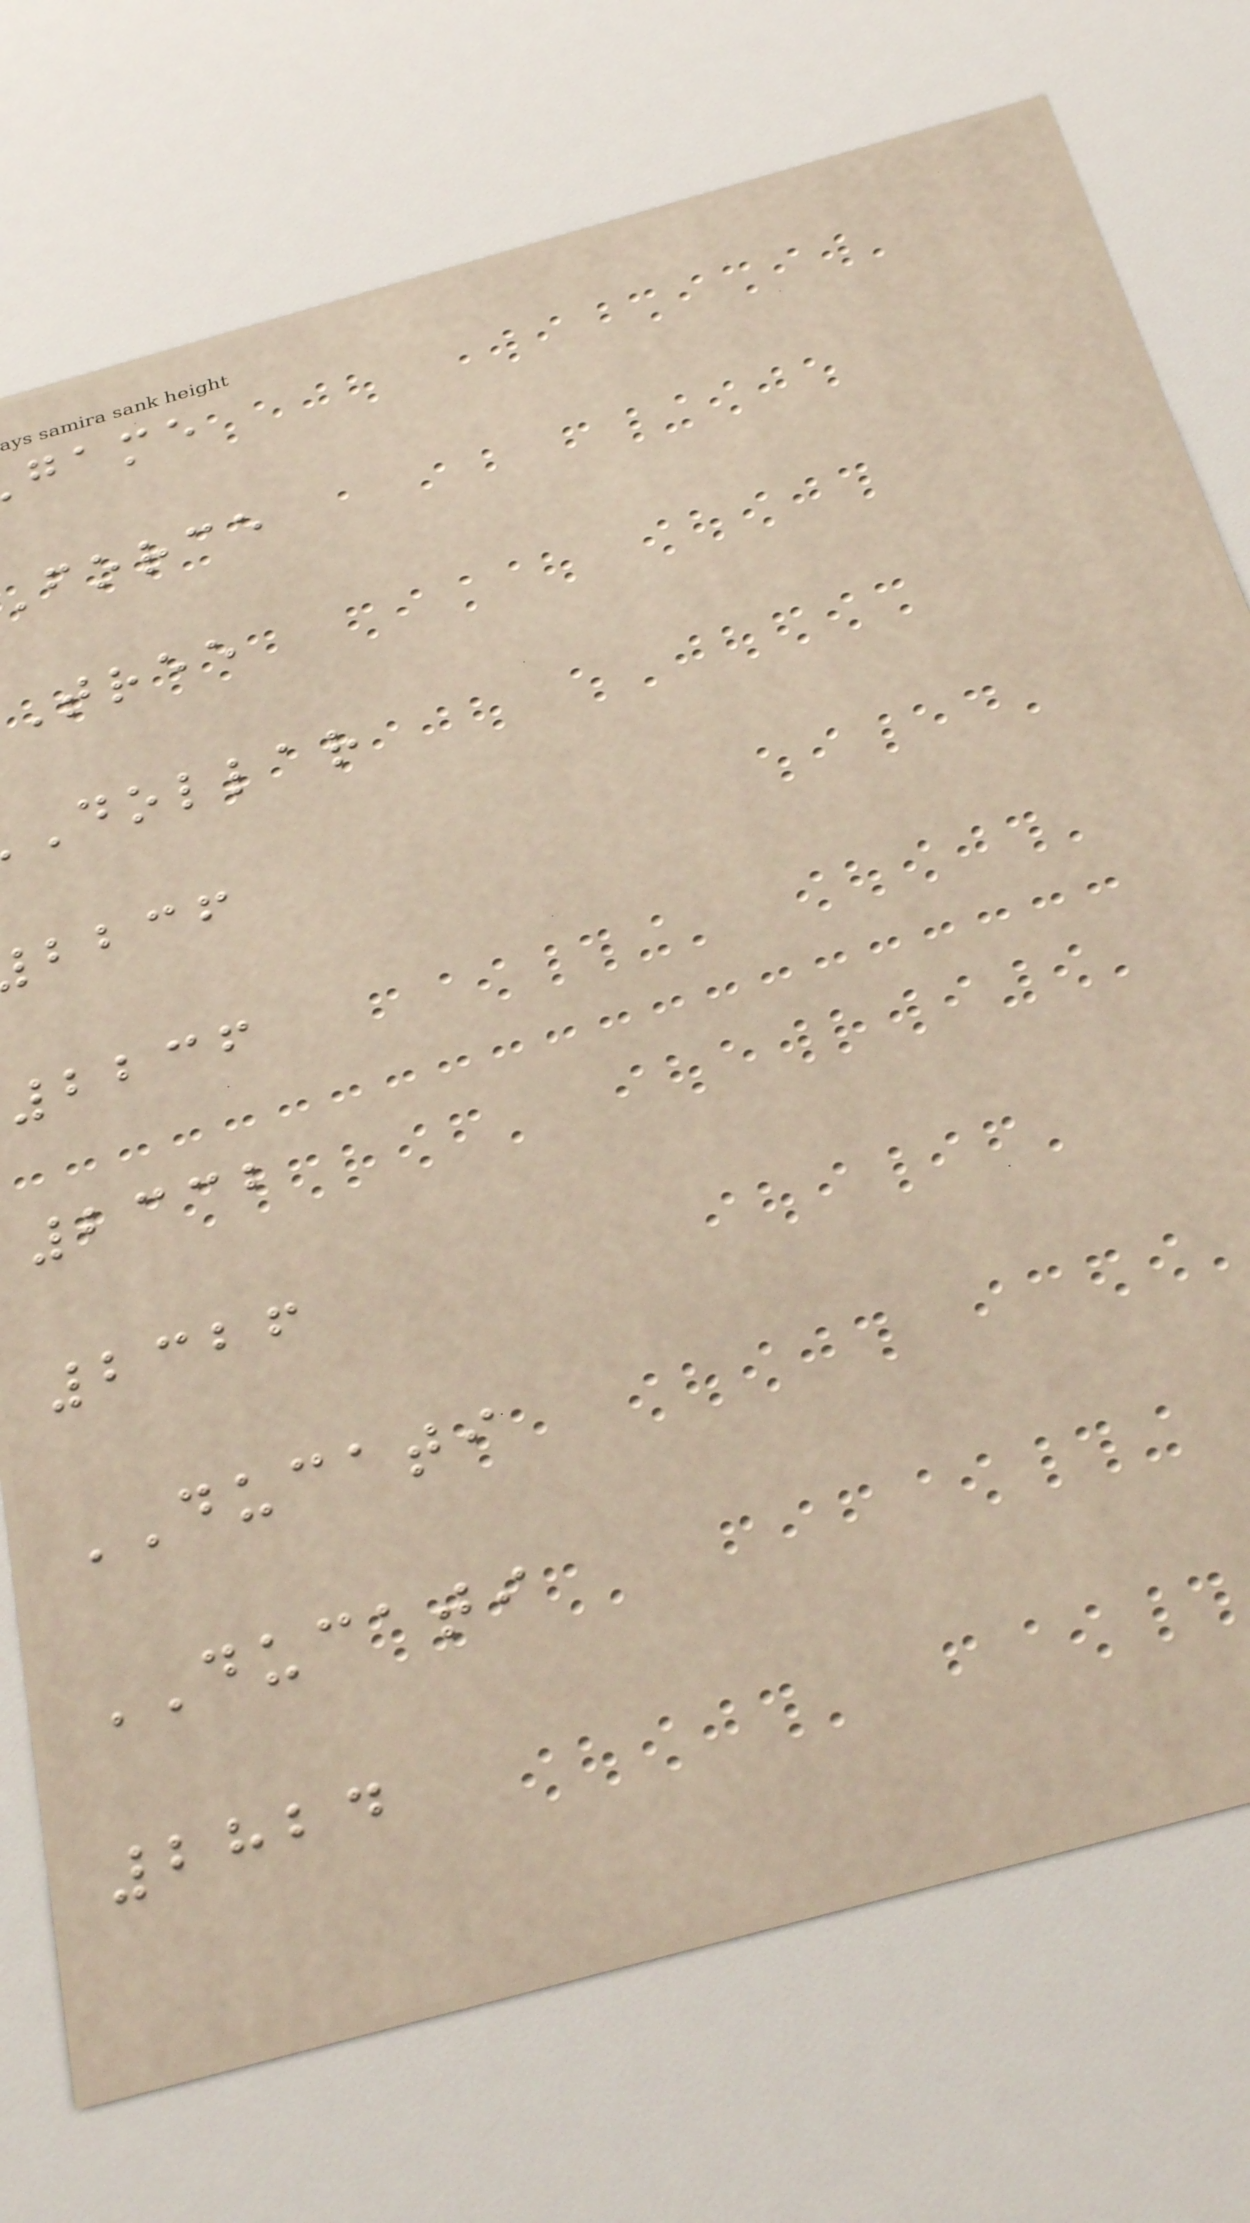game
force
tree
dollar
bbcf
2236
2332
2326
DUCATI
DUCATI
2824
